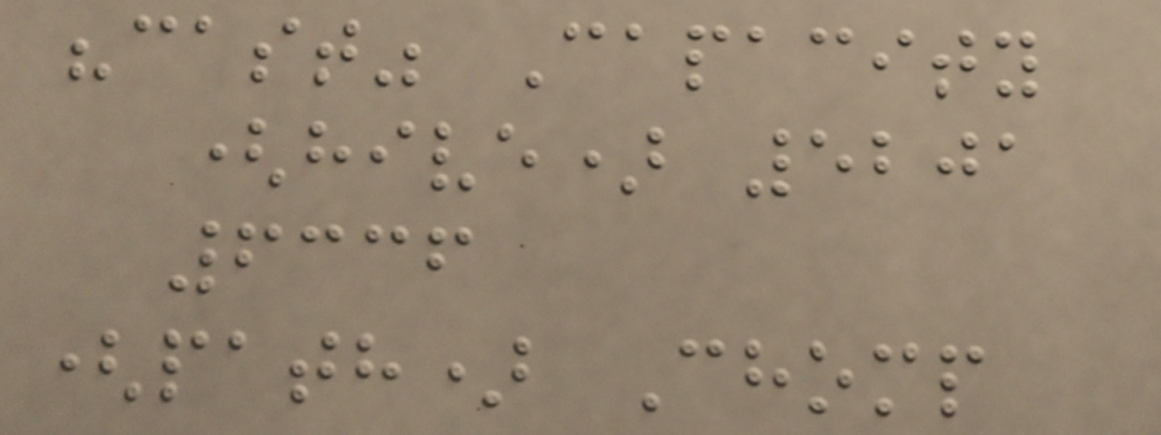"cast" Capacity
(hive) 5201
6336
(path) Chomp
